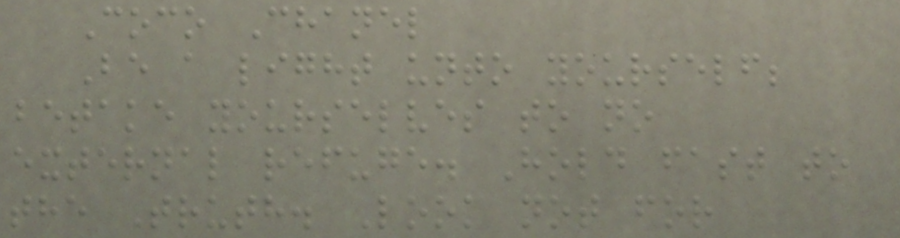Coco Chanel
Be a light unto yourself;
betake yourselves to no
external refuge. Hold fast to
the Truth. Look not for
